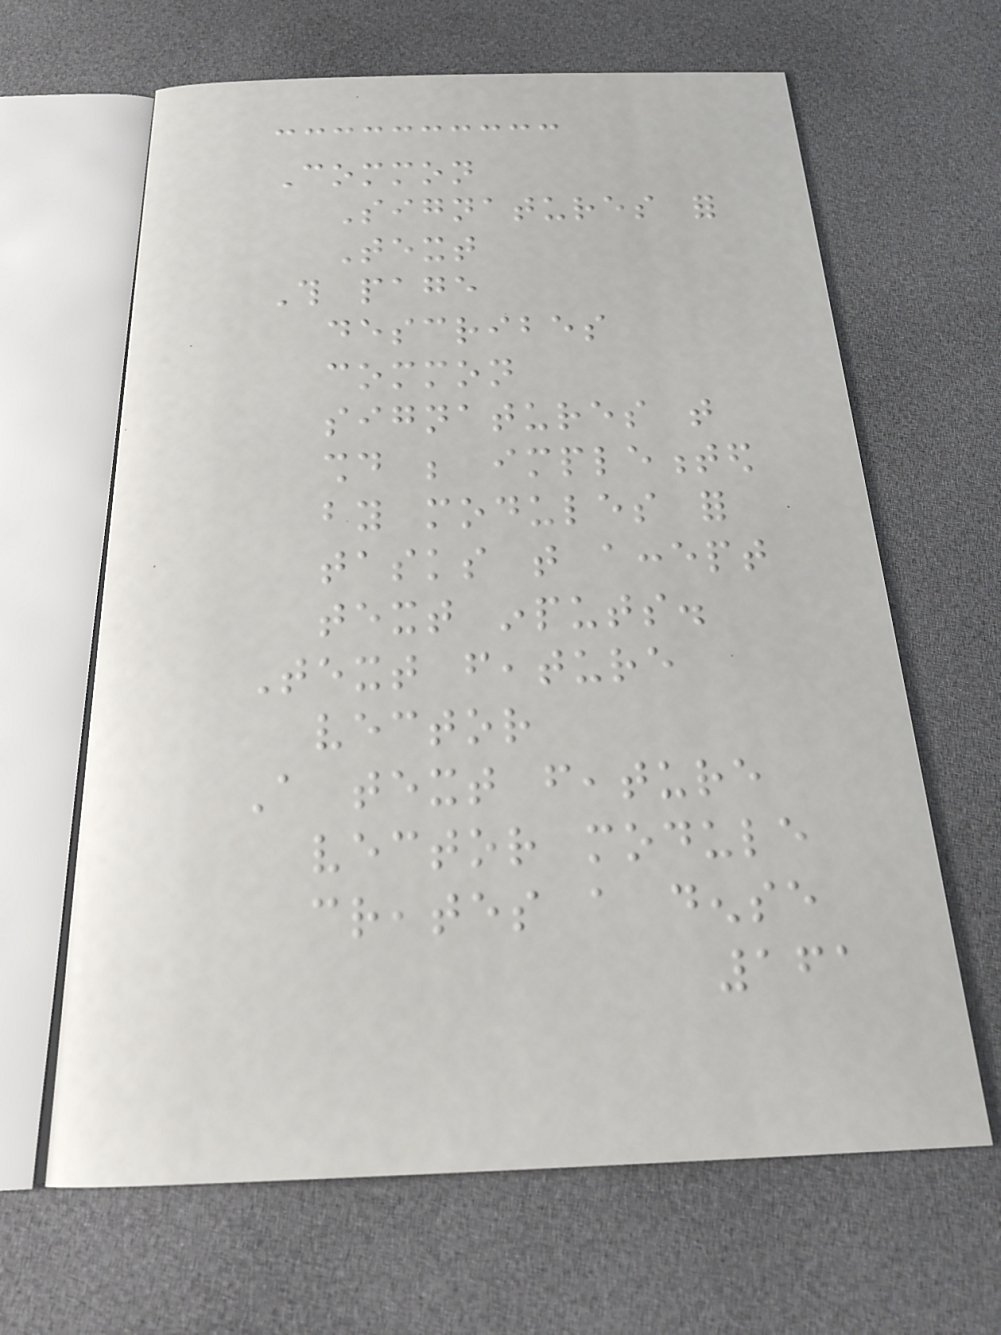Common
Signatures for
Text
This page
describes
common
signatures that
should be implemented
by modules for
tasks that accept
text inputs.
Text feature
vector
A text feature
vector module
creates a dense
161
